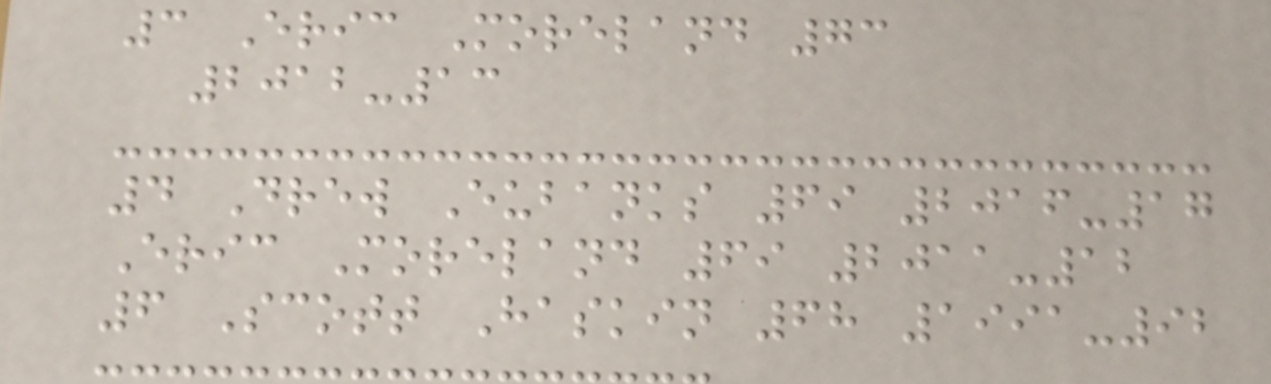3 Eric Moreland 73
2012-13
4 Drew Eubanks 69 2016-17
Eric Moreland 69 2011-12
6 Scott Haskin 68 1991-92
